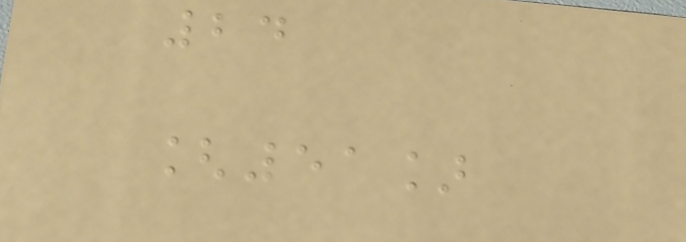24
[51]
